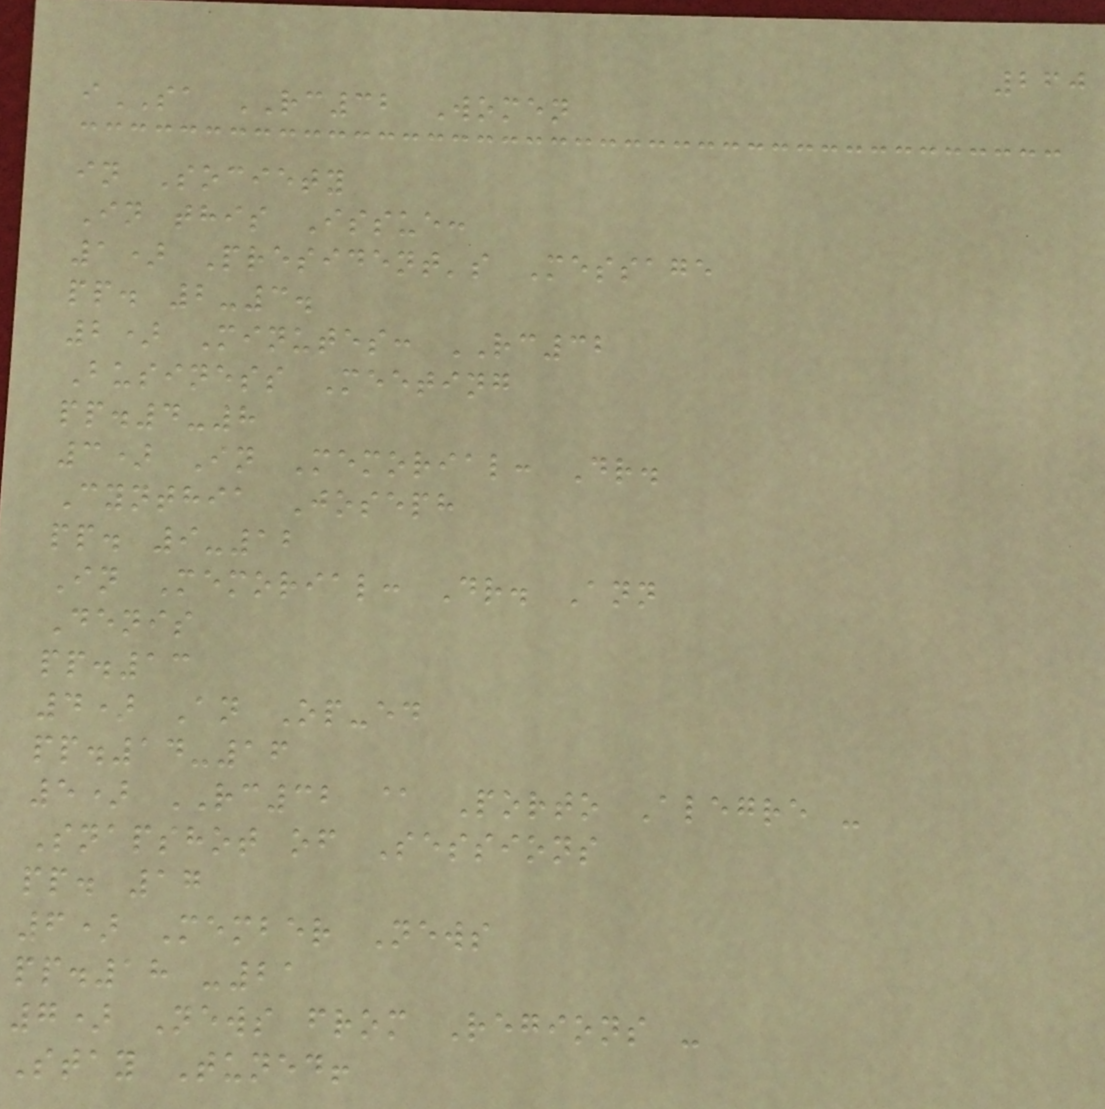260
iSA RC32 Women
in Society
In this Issue:
1) President's Message
pp. 2-3.
2) Minutes: RC32
Business Meeting
pp.4-8
3) In Memorial: Dr.
Cynthia Joseph
pp. 9-12
In Memorial: Dr. Ann
Denis
pp.13
4) An Op-ed
pp.14-16
5) RC32 @ Porto Alegre -
Snapshot of Sessions
pp. 17
6) Member News
pp.18 -21
7) News from Regions -
Stay Tuned!
